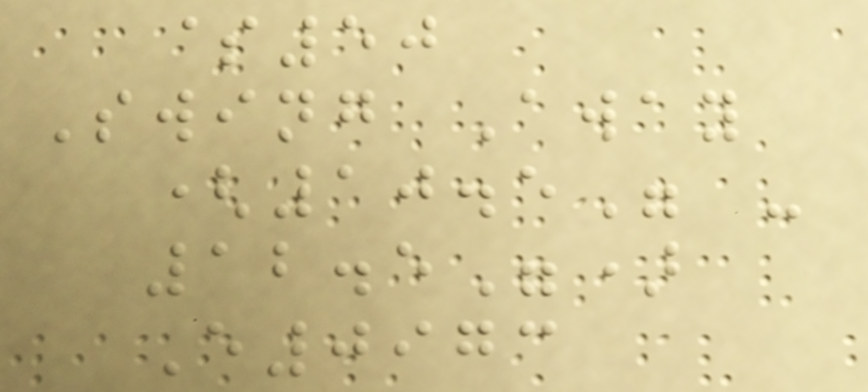$50
Swing Away
(10.5" -
12.5")
E0973
